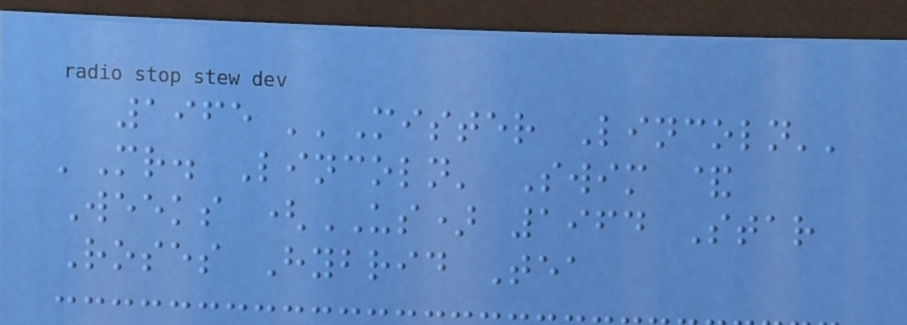1965 ''Mister Lincoln''
'Mr. Lincoln' Swim &
Weeks (US) 1964 Star
Roses Hybrid Tea
